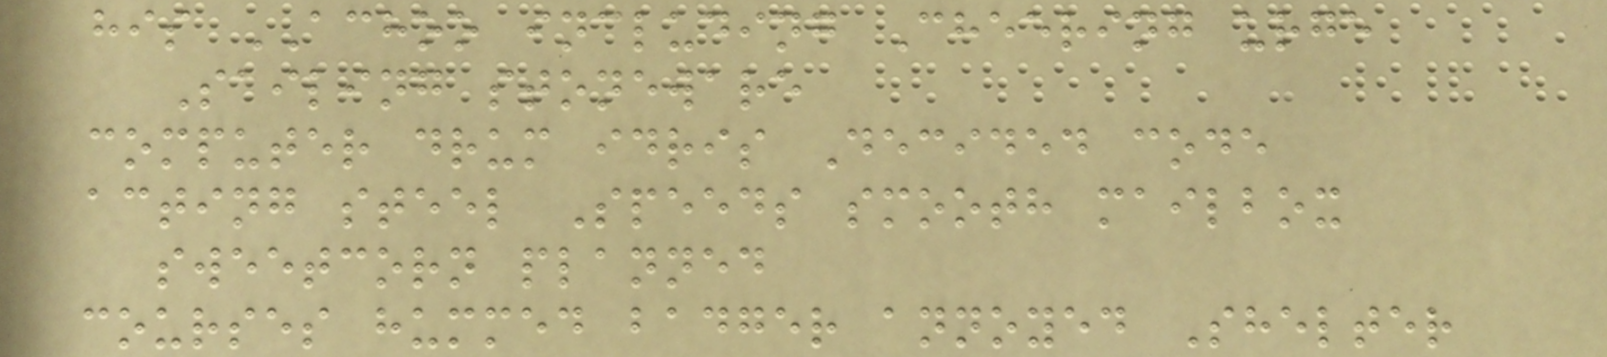his ACHOO including Cheering urge
Sailing stoneware
computer drum idris Decided code
acting steel Speeds smooth mailbox
sweetcorn planned
courses hummed badger annoyed Shelter
